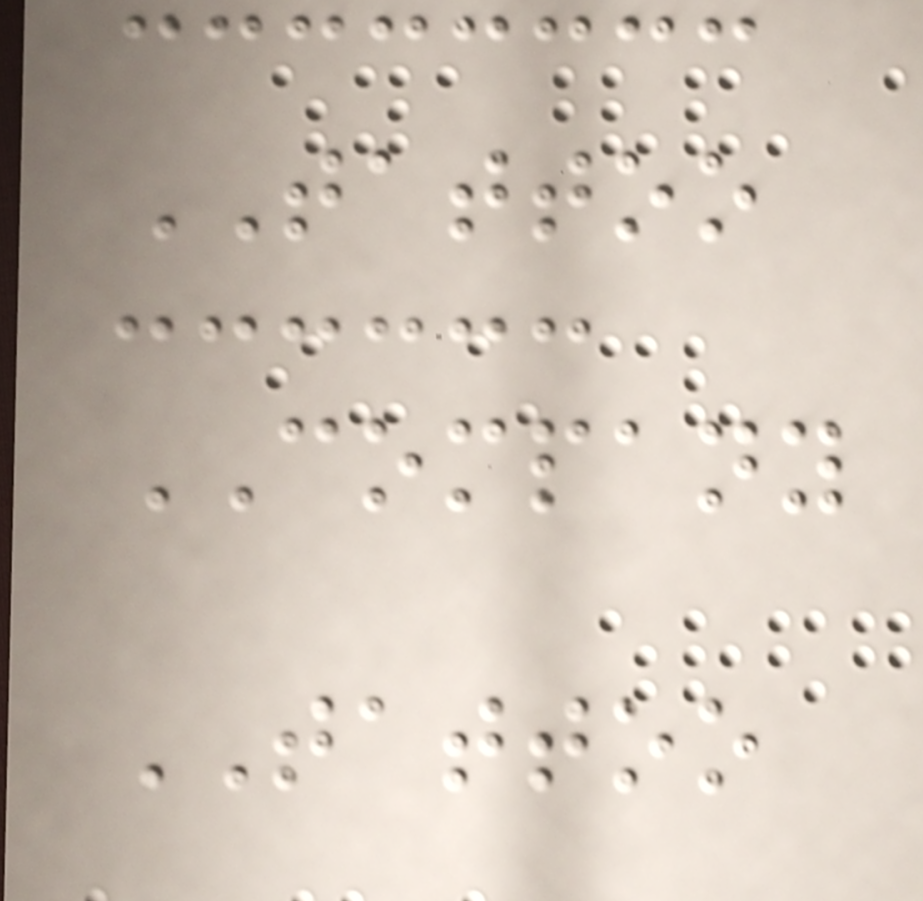TATTOO
COMPANY
TATTOO
